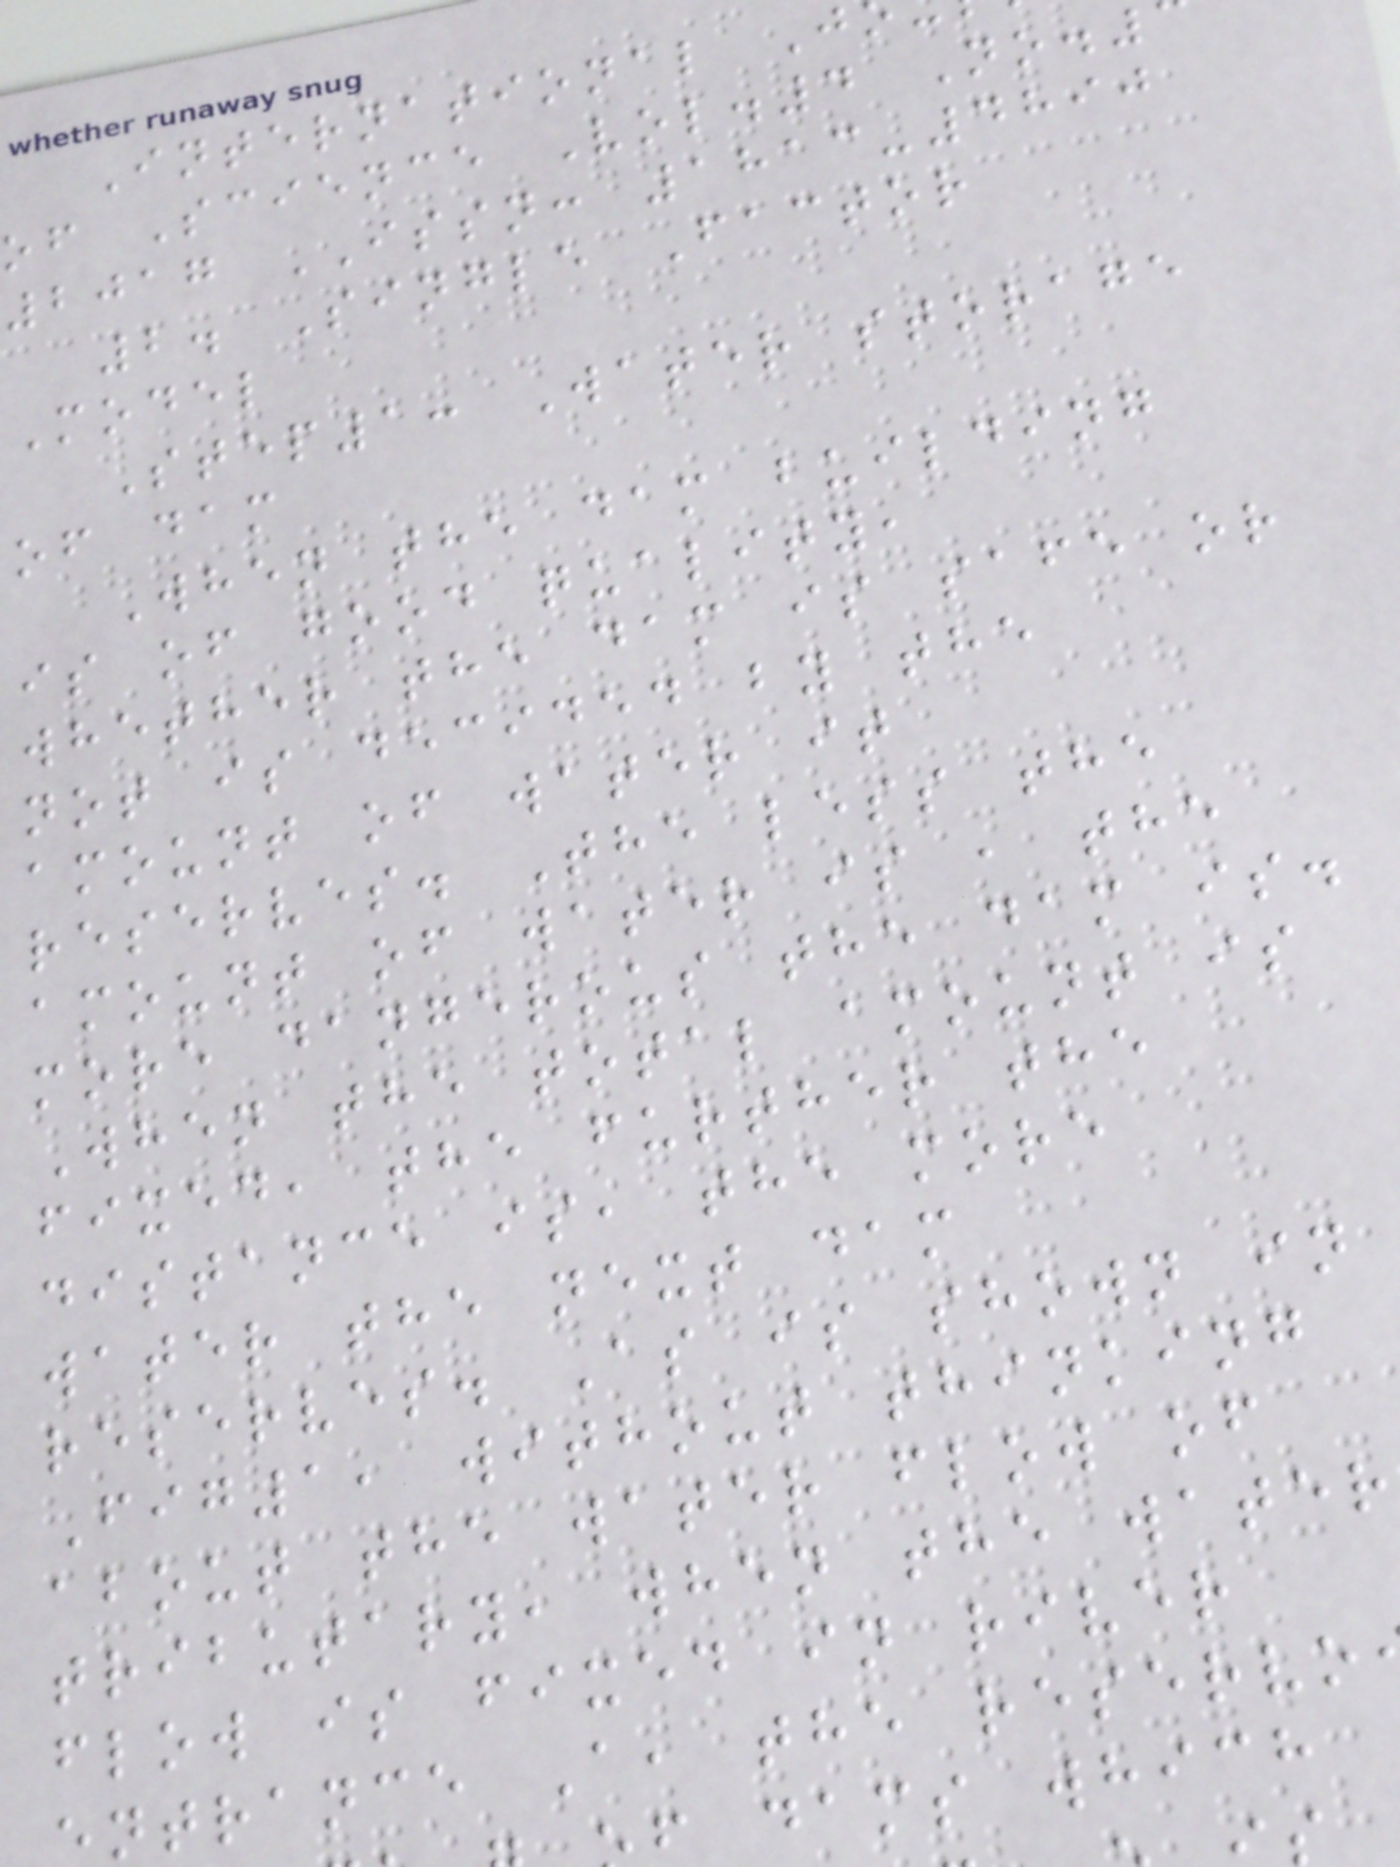International J
of Science Vol.4 No.
2017 ISSN: 1813-4890
2. Single Factor
Model
Step1: Water storage
of dam
When the dam building
is of good quality,
whether the dam is safe or
not is decided by the
amount of water it
reserves. The less the
amount of water is , the
more dangerous the dam is.
When the total amount is
fixed, the further the
distance is, the more
water the next dam
reserves. As is shown in
Fig1, without thinking
about the water flow of
tributary, when the water
flow is fixed in river
ntrance A, the reservo
dams which
